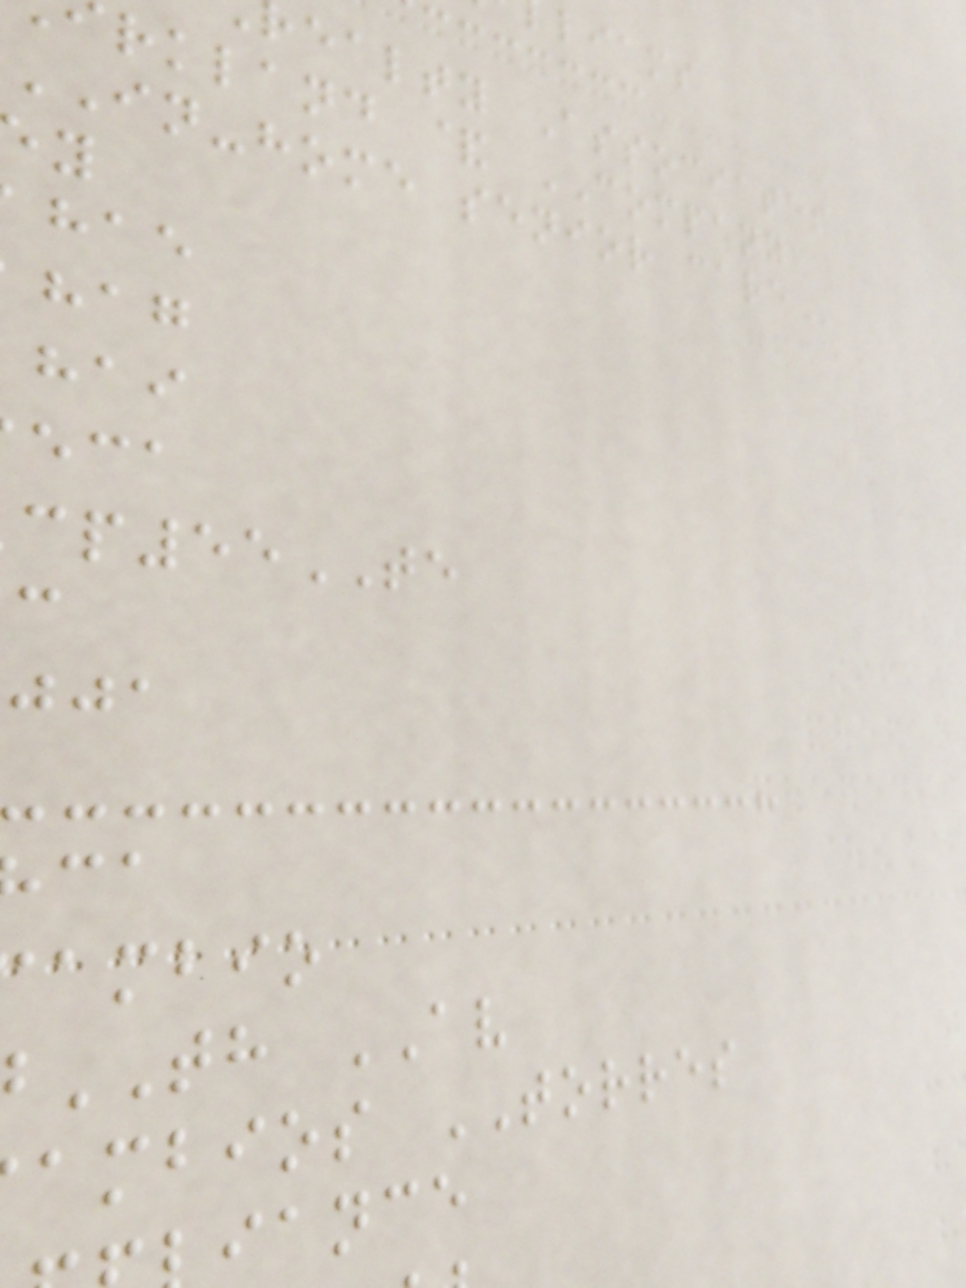liams
ealty Associates
rkland & COMPANY
in-home senior
55TE
ambio
TH AV
ambios TORRES
iance
